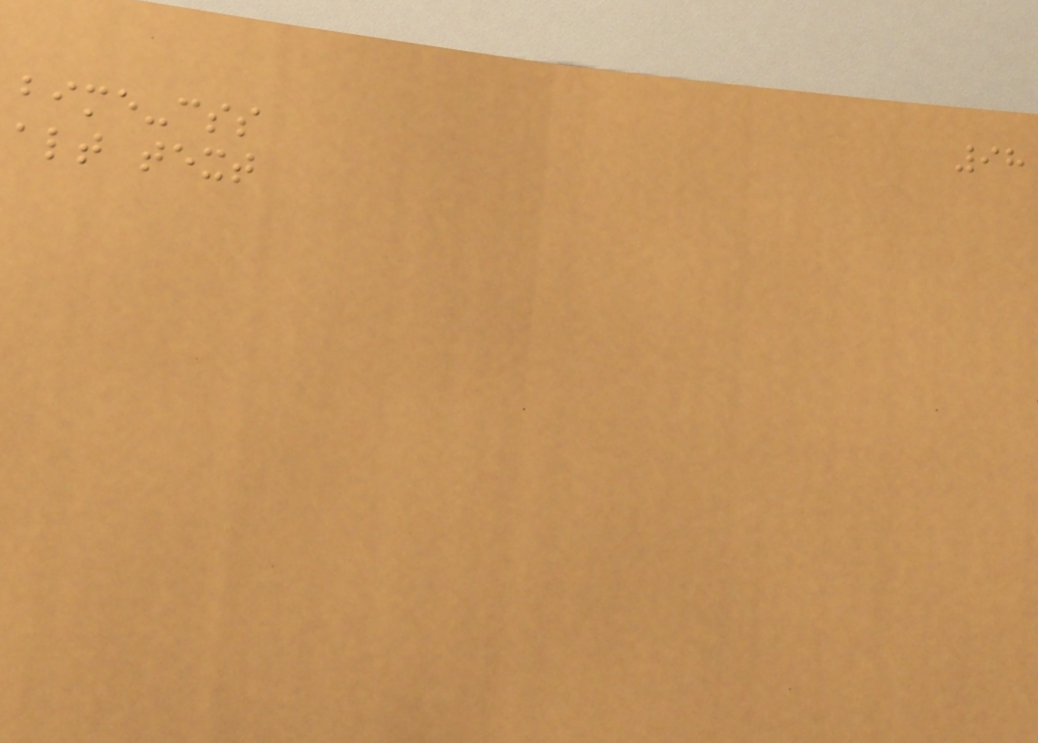98
bime-css
alt text
